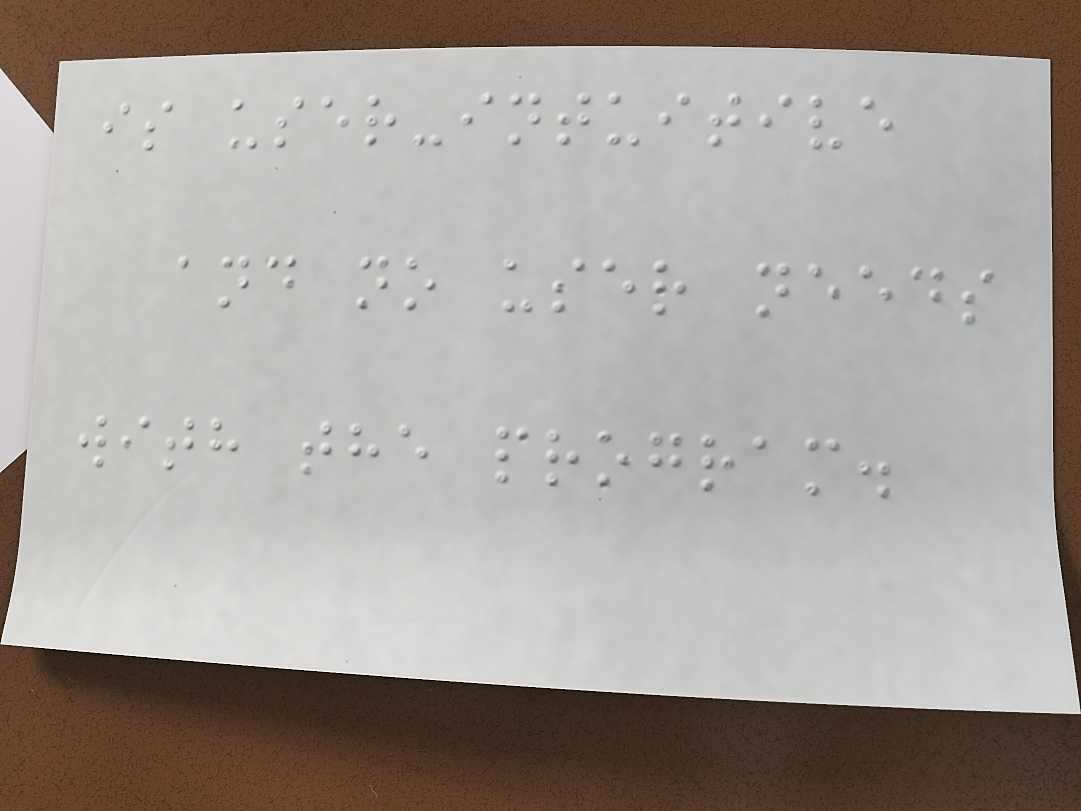is user-intuitive
and no user needs
with the program.
